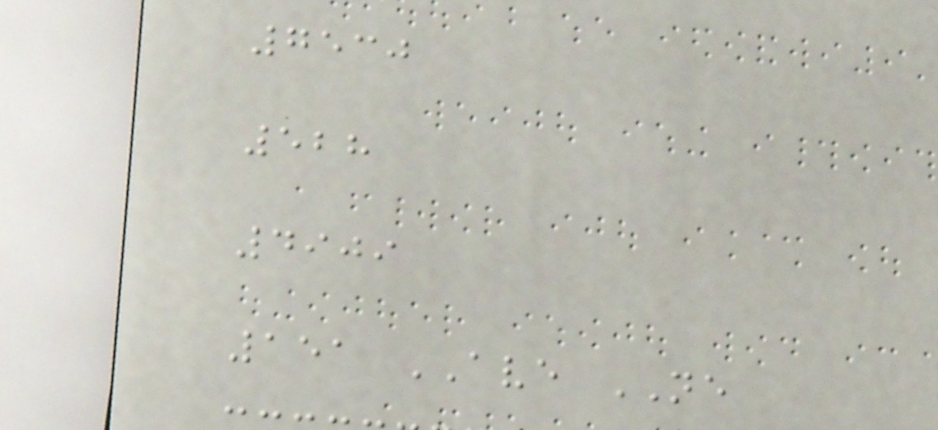7530
528
4909
151 AVE NE
